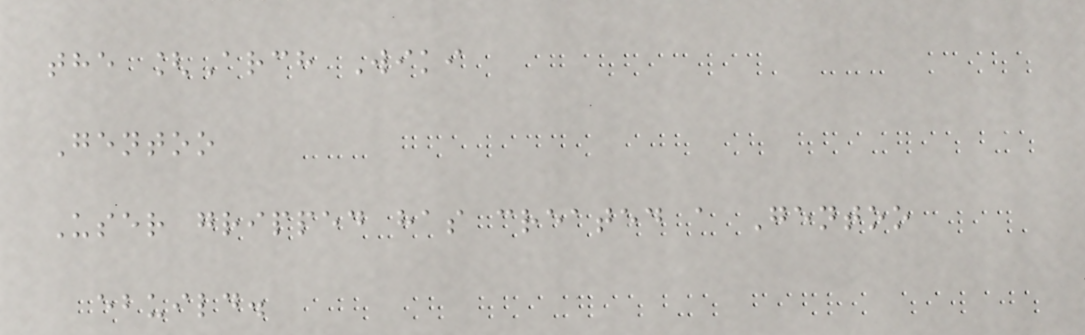the [Arch Wiki
Gentoo
User gripped has created a Gentoo
ebuild.
